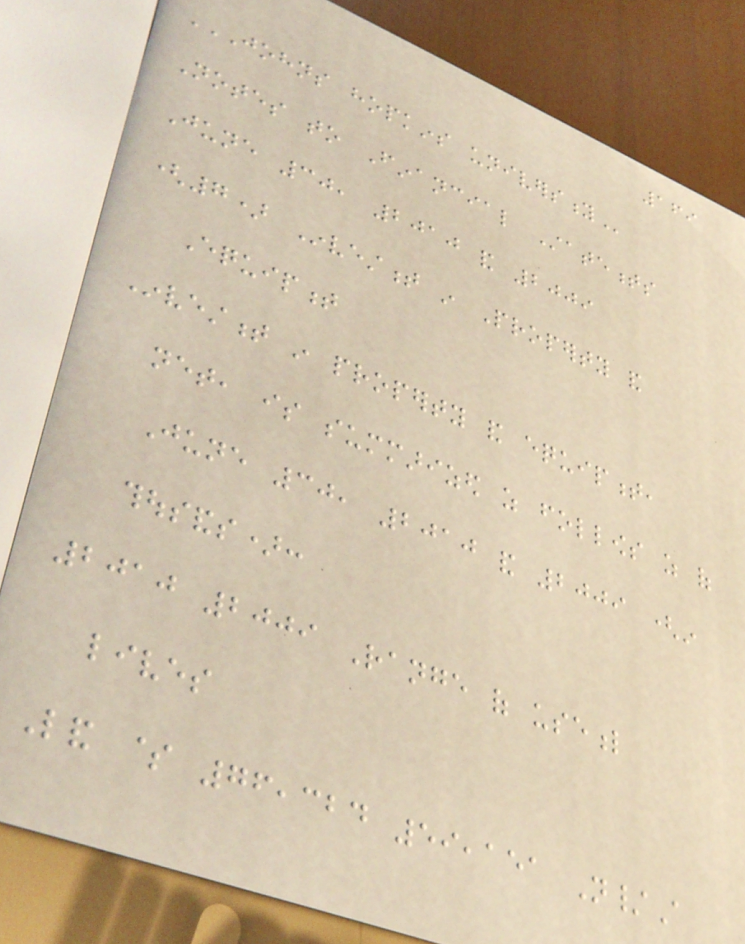169
JOHNS HOPKINS UNIVERSITY
Notes to Financial Statements
June 30, 2010 and 2009
(7) Investment in Property and
Equipment
Investment in property and equipment,
net, is summarized as follows as of
June 30, 2010 and 2009 (in
thousands):
2010 2009 Range of useful
lives
Land $ 76,324 59,151 N/A
